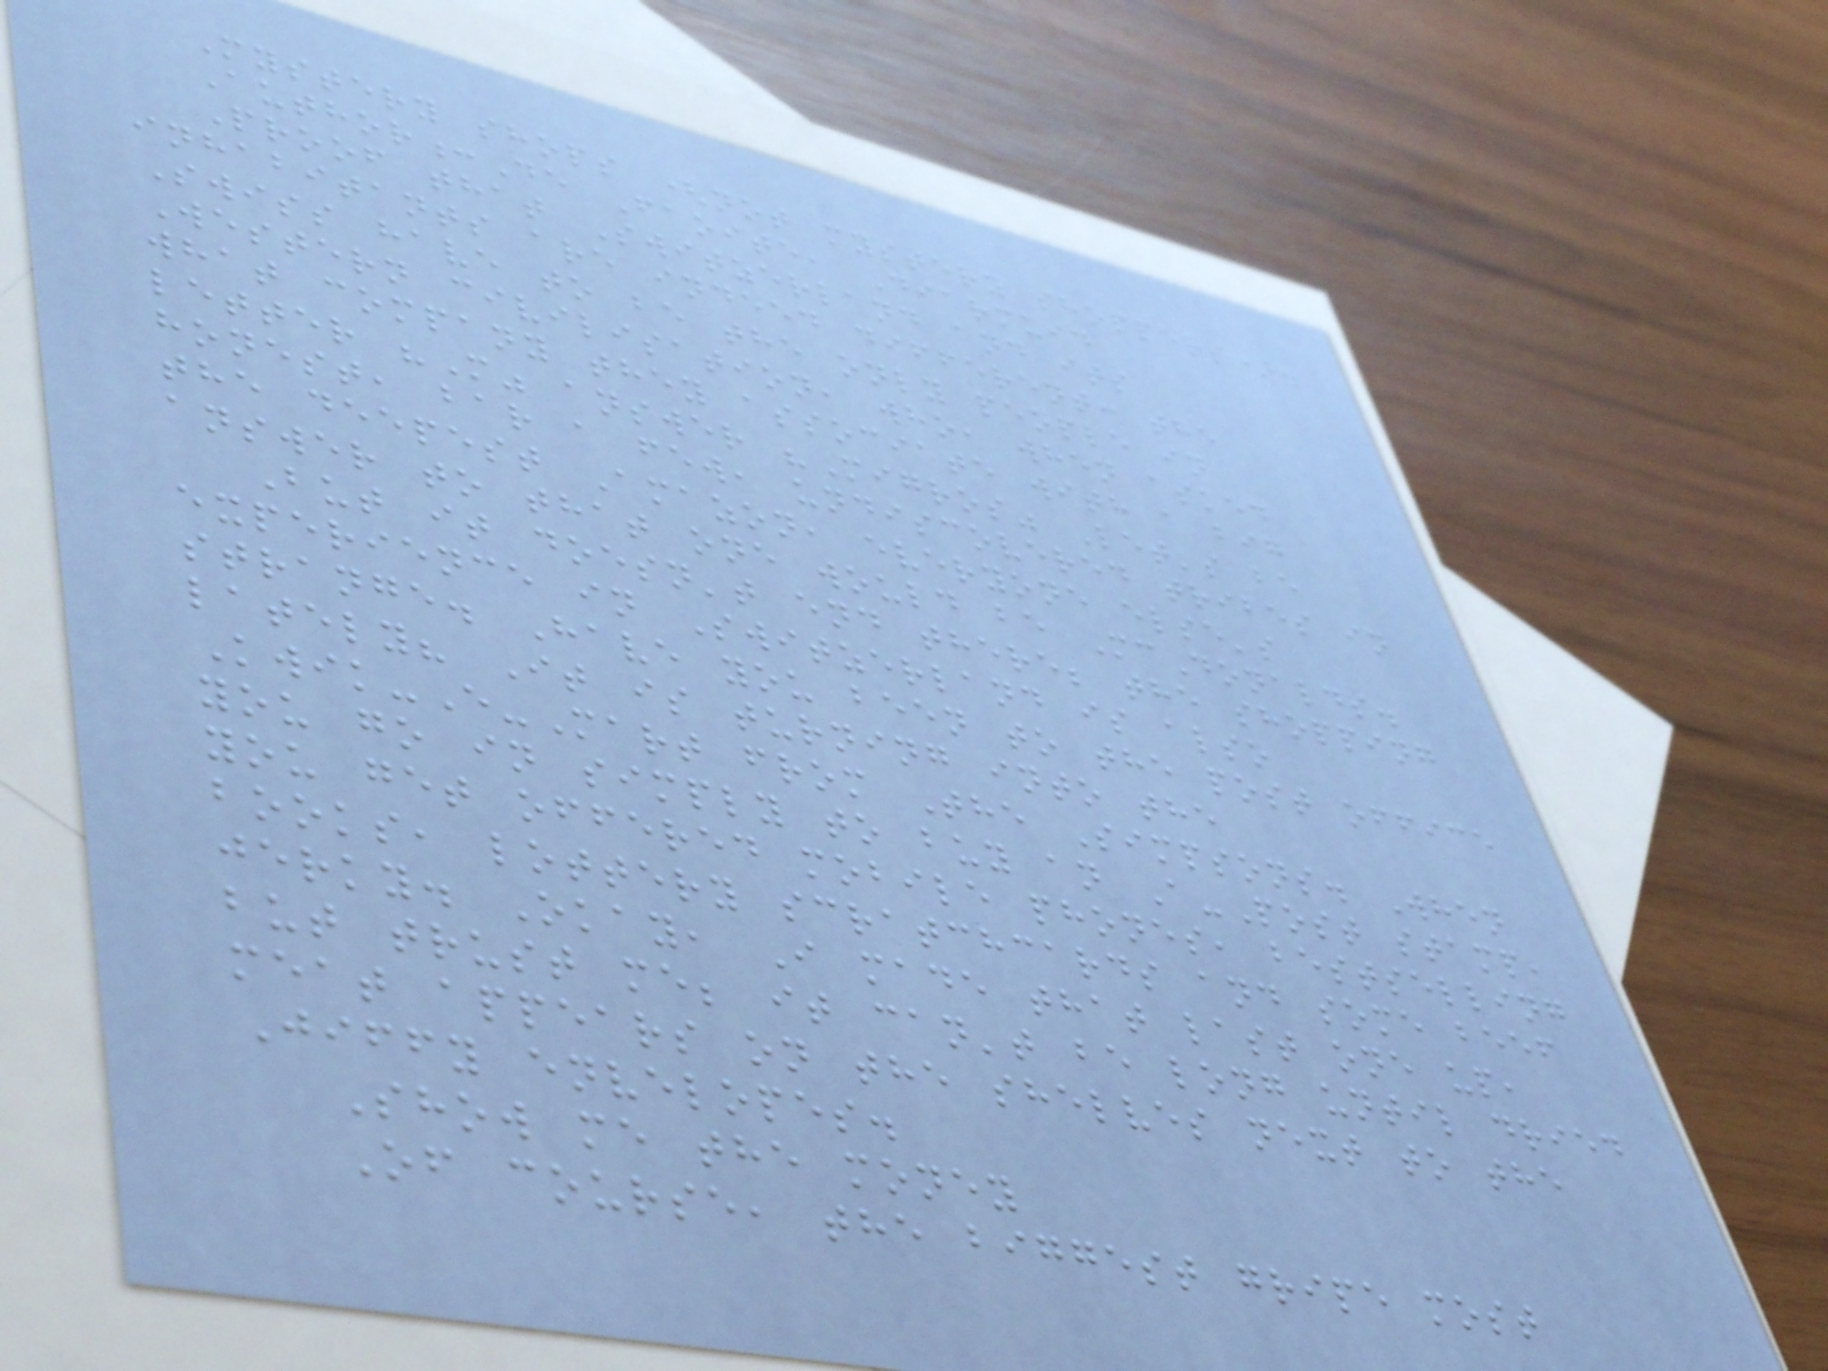Mystery shops (not mystery shoppers).
Author:De Faoite, Diarmuid
Proof that Switzerland and its
inhabitants are indeed different: the
Swiss have to be the only people in
Western civilisation, who, when asked
what company they associate with a big
letter "M" answer "Migros" Let's be
honest, bar a few, undiscovered tribes in
the deepest Amazon, everyone else's
answer to that one would be McDonalds.
But it doesn't end there; the shopping
experience in Switzerland is also
strange. Have you been to the post office
lately? It is turning into the
Kwik-E-Mart from The Simpsons. When
you go in simply to buy an A-Post stamp,
you get offered mobile phones, bestselling
books, lottery scratchcards and some beef
jerky. Okay, I made that last one up,
but trust me; it can't be long until dried
meat appears on the shelves next to the
Jiffy envelopes.
Show me the money
Of course, the biggest gripe most
